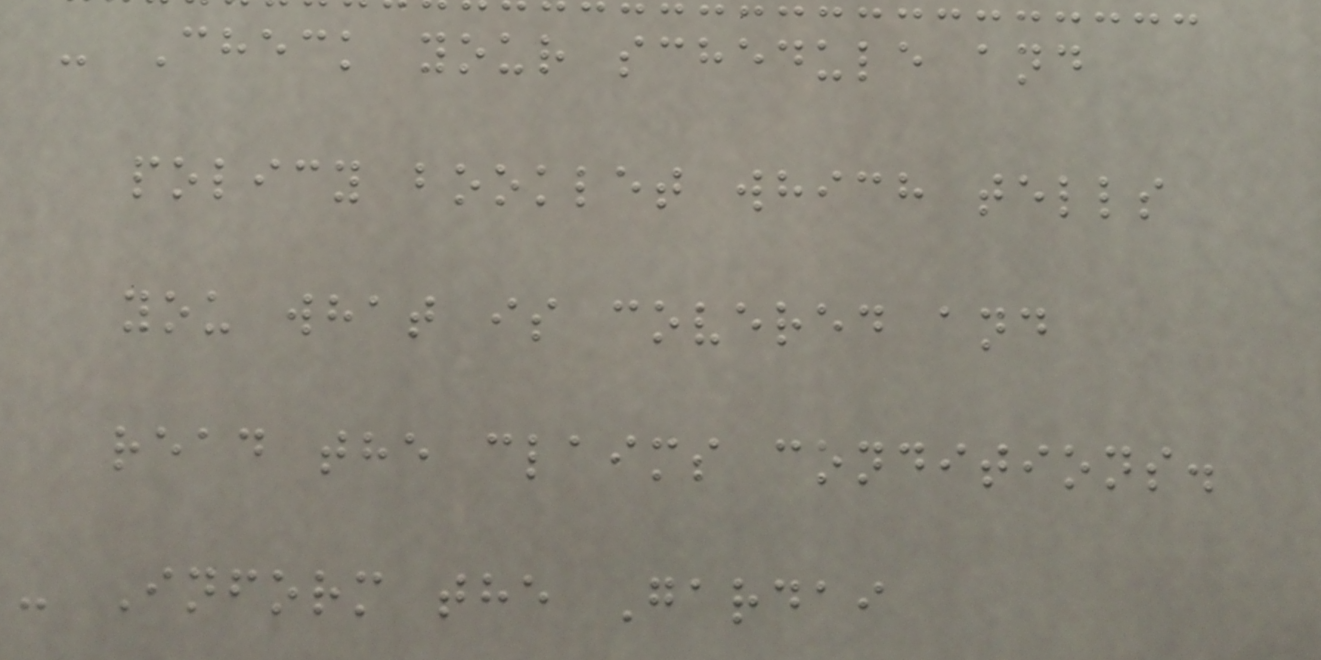- Check your schedule and
policy booklet which tells
you what is covered and
read the claims conditions.
- Inform the Gardai
